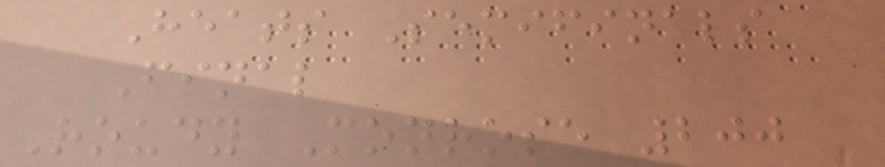Heats Semifinals
Final
Roudy Monrose 200
